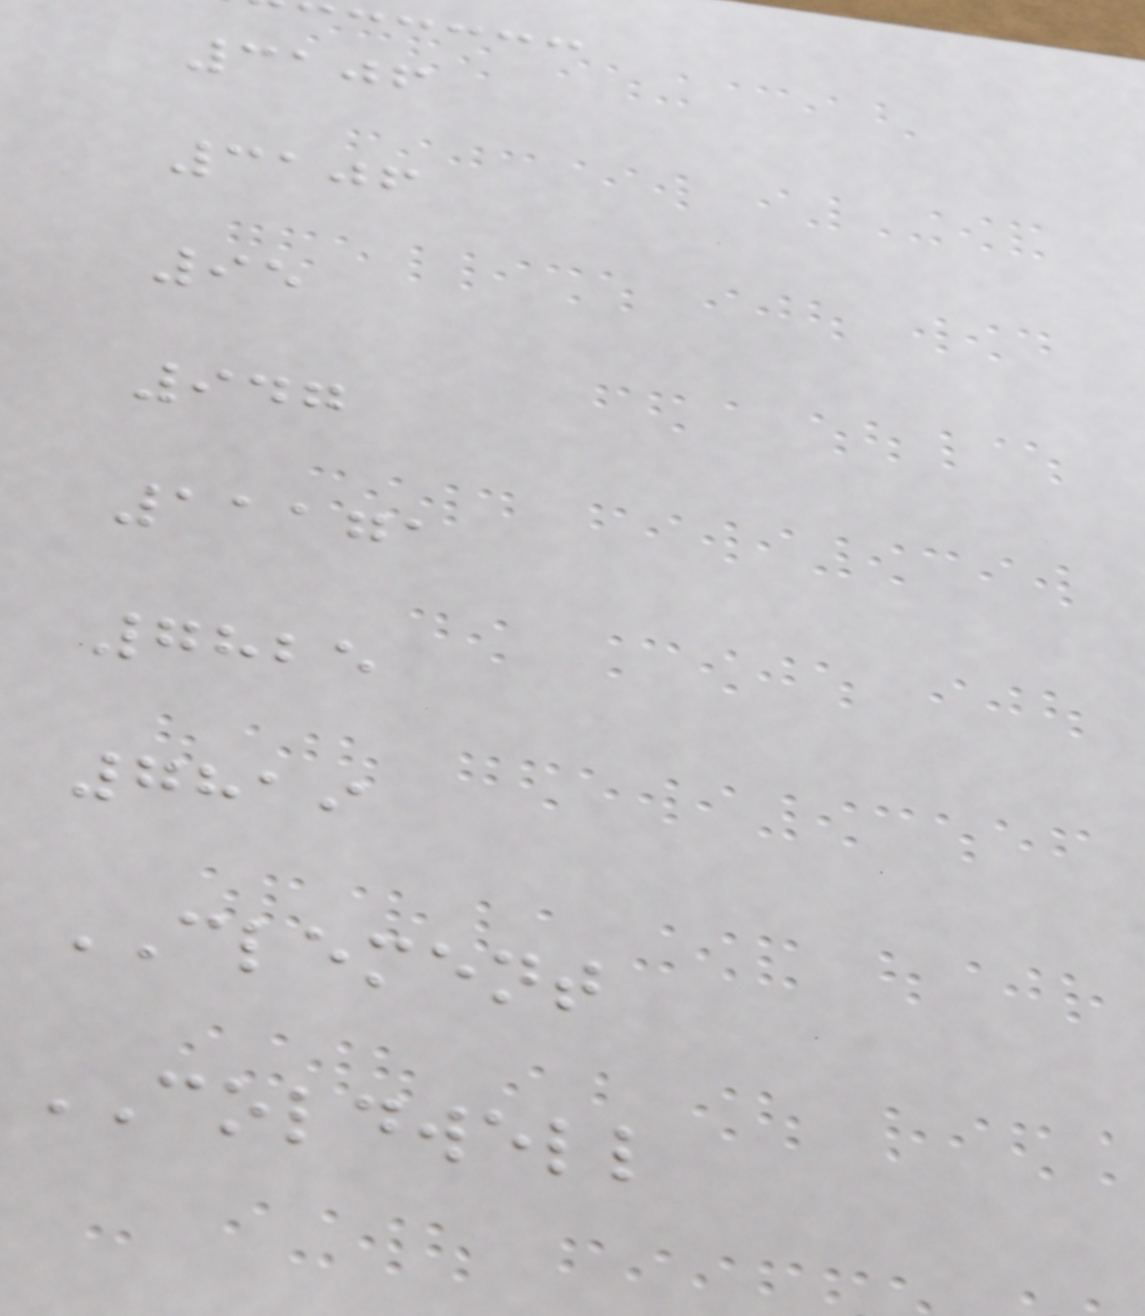3106
3106
95
947
11171
7825
7819
CLEMENT
COLDWELL
